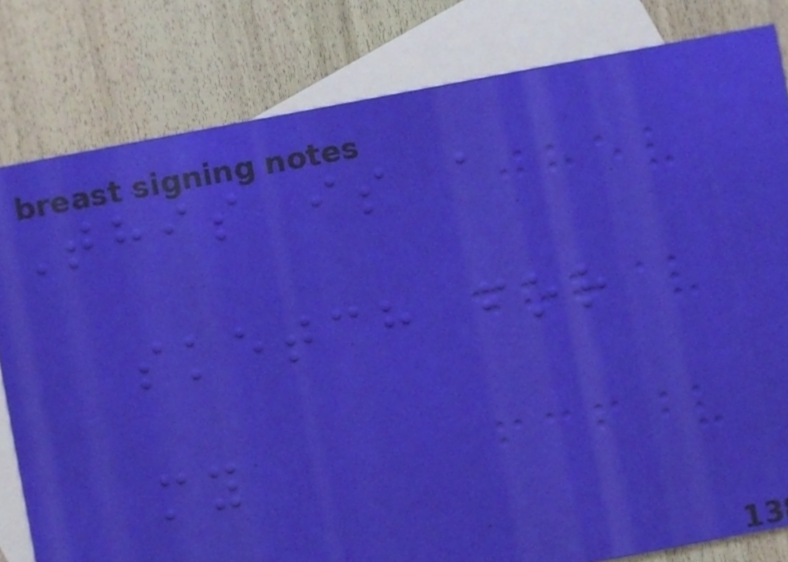This is a
sketch for
my
